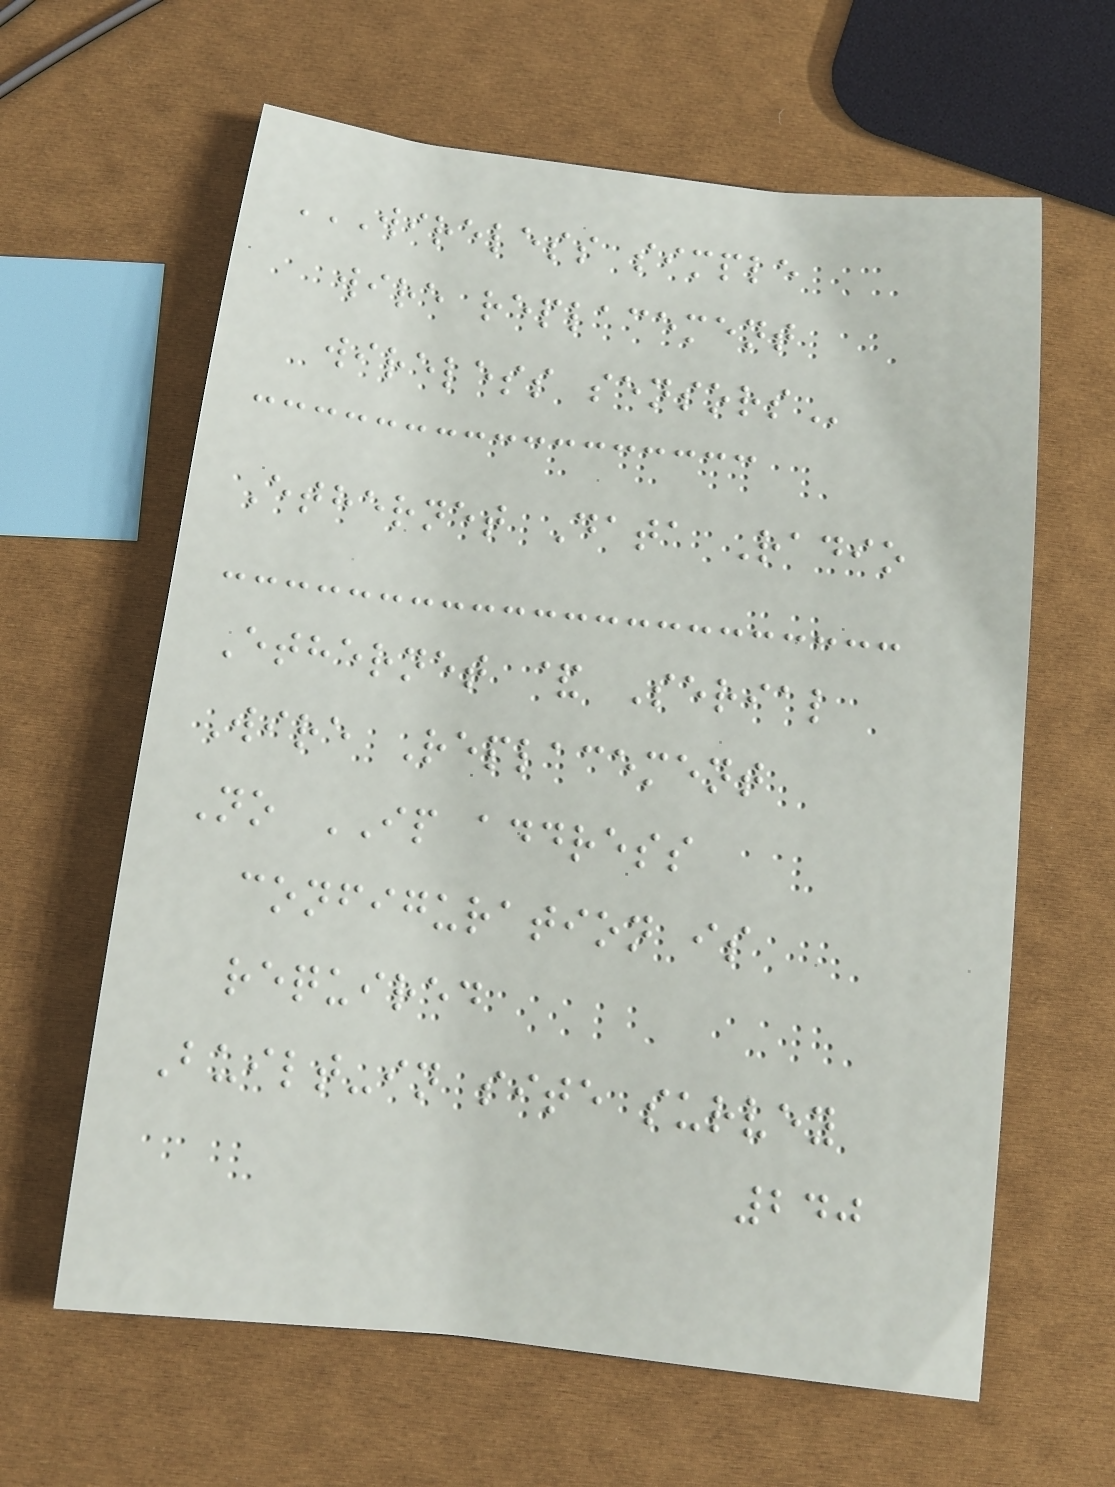WIRELESS SIMPLE
WIRE REPLACEMENT
WIRELESS SENSORS
Ethernet Data Radio
Ethernet & Serial
Wire Replacement
No IP address
configuration is
required
Built-in site survey
240
